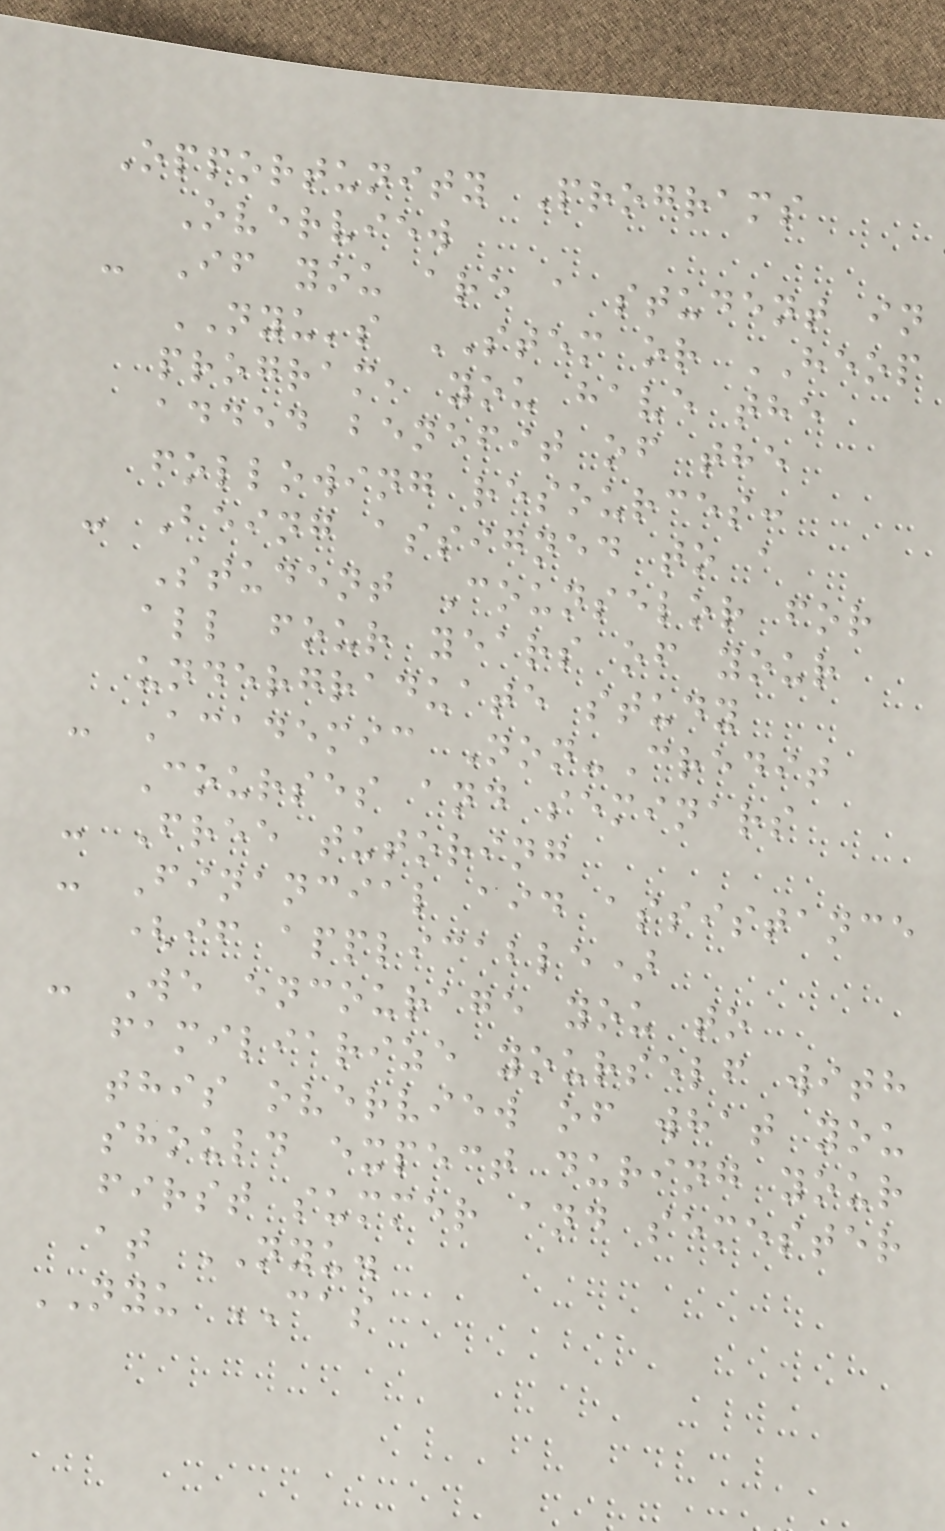Opportunity Programs
Overview
- If you are a student in
NYU's STEM or HEOP
program, you have the
added benefit of the
following resources:
- Being assigned to a
Student Counselor for
all four years of your
undergraduate study
- Academic Non-Credit
Courses and seminars
- Free tutoring
- Financial aid assistance
(if applicable)
- We encourage you to
familiarize yourself with
this overview of what you
should expect during your
first summer and semester
at NYU.
NYU CAS
